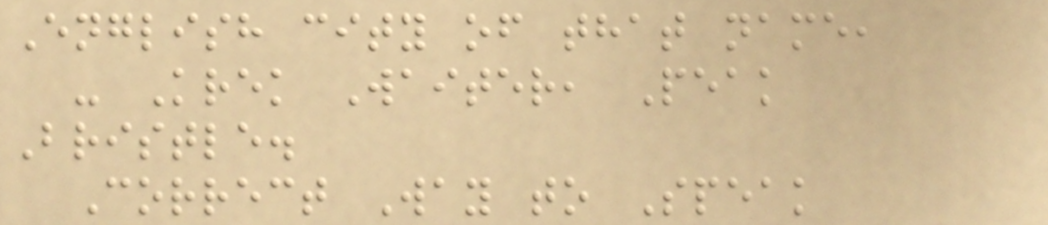English city of that name,
- Krek Waiter, Peak
Bristle.
Correct Way to Speak
